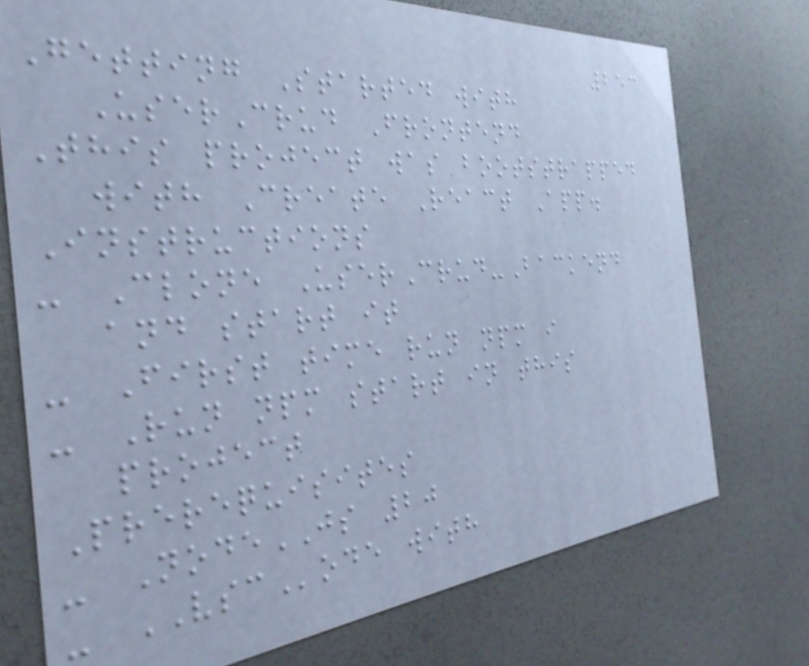253
Getting Started with
UserCrud Frontend
This project was bootstrapped
with Create React App.
Instructions
- Clone UserCrud-Backend
and start it
- First time run npm i
- Run npm start in this
project
Prerequisites
- NodeJS 20
- VSCode with
